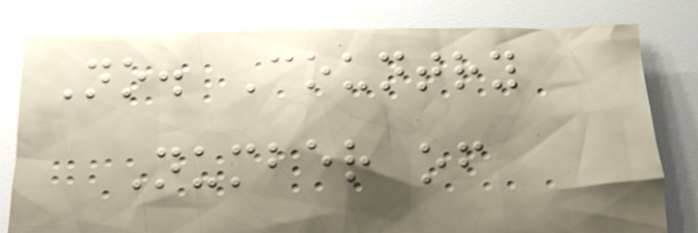No. Country
Number of
